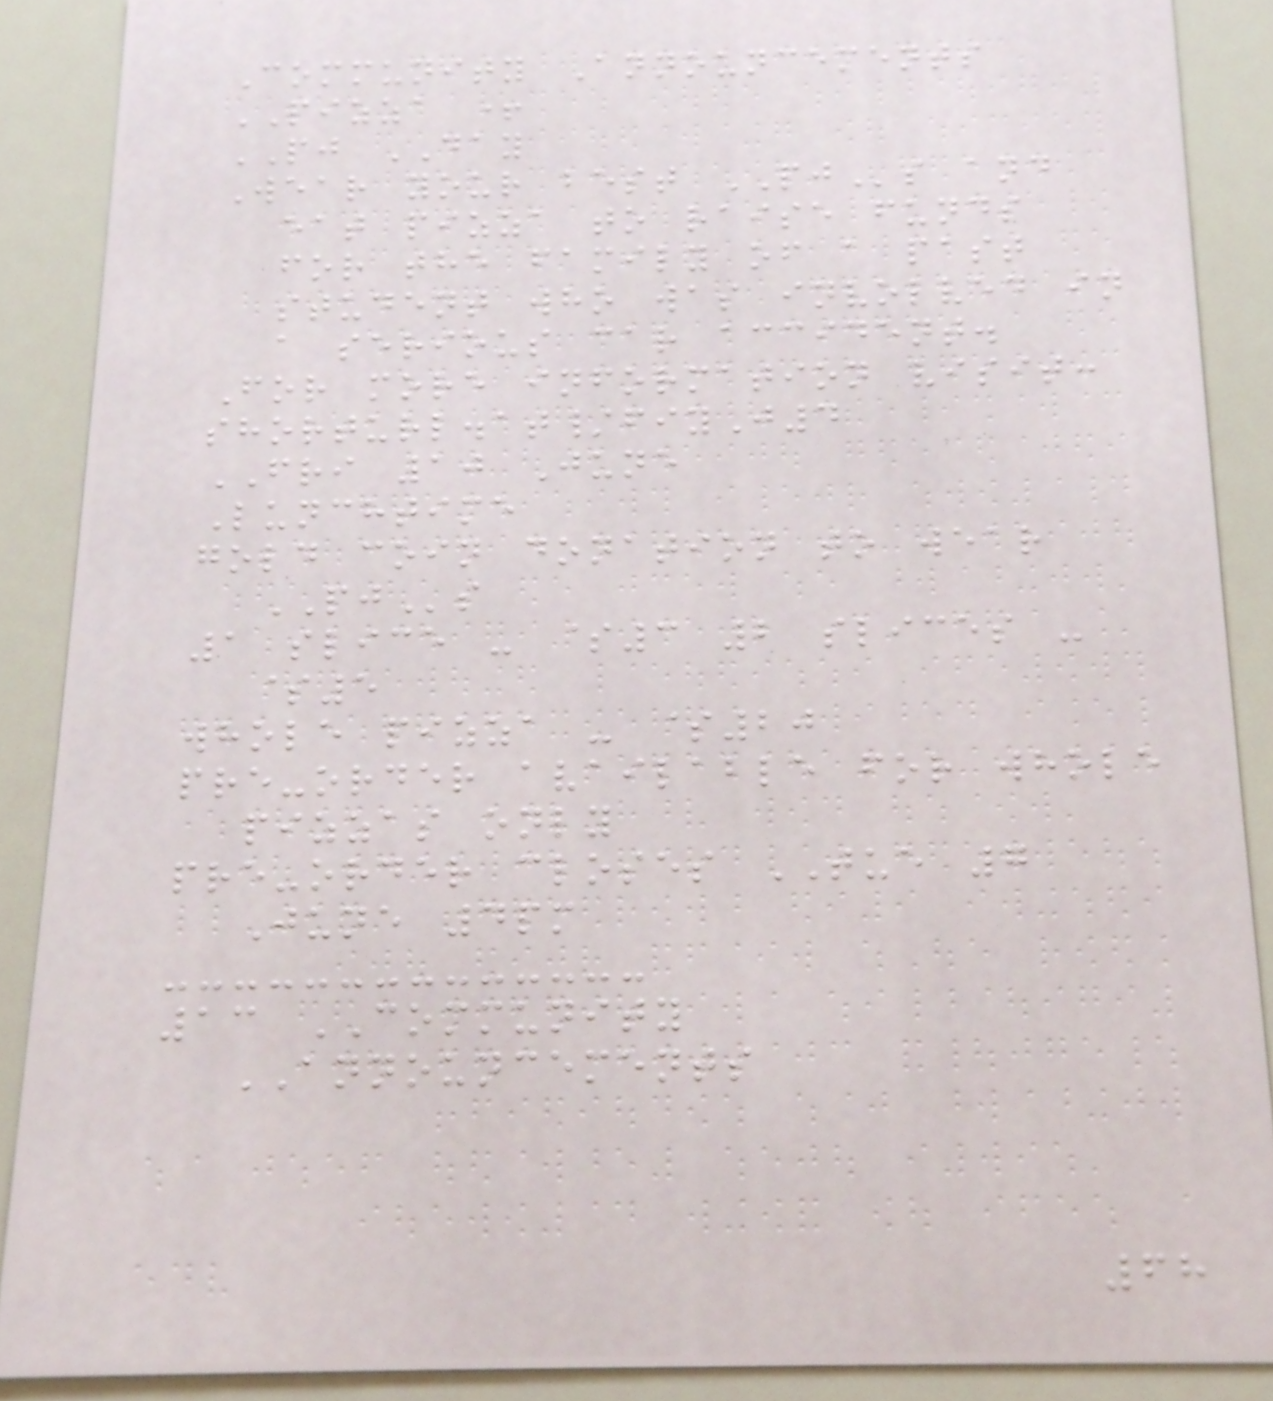Community Announcements
PIZZA +
PJ DAY
Wear your best PJs and
eat pizza to raise funds
for the family of a past
student who was involved in
a serious car accident.
For more information visit:
shorturl.at/fiyJ4
FRI 10 June
Lunchtime
gold coin donation to wear
PJs
1 slice - $3 2 slices -
$5
whole pizza - $20
pre-order available for whole
pizzas only
pre-order closes TUE 7
June 4pm
13 COMMUNITY
ANNOUNCEMENTS
68
